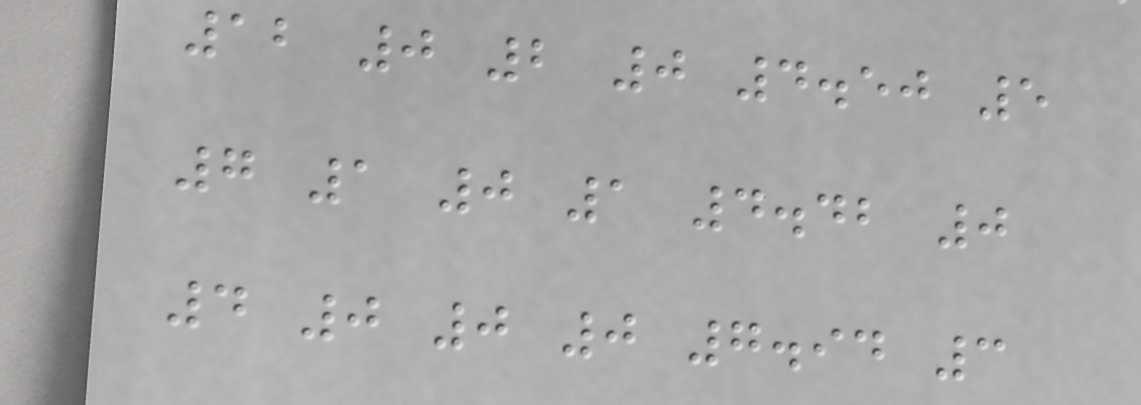12 0 2 0 4.50 5
7 1 0 1 4.42 0
4 0 0 0 7.94 3
